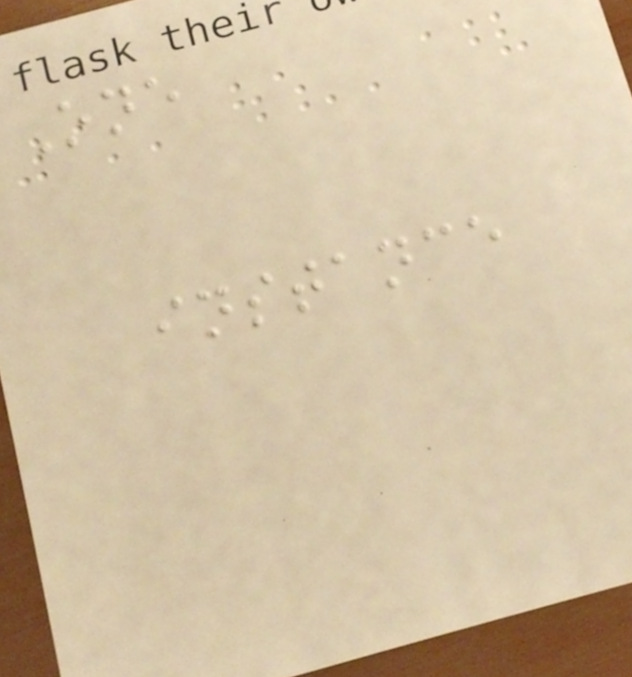One
instance
